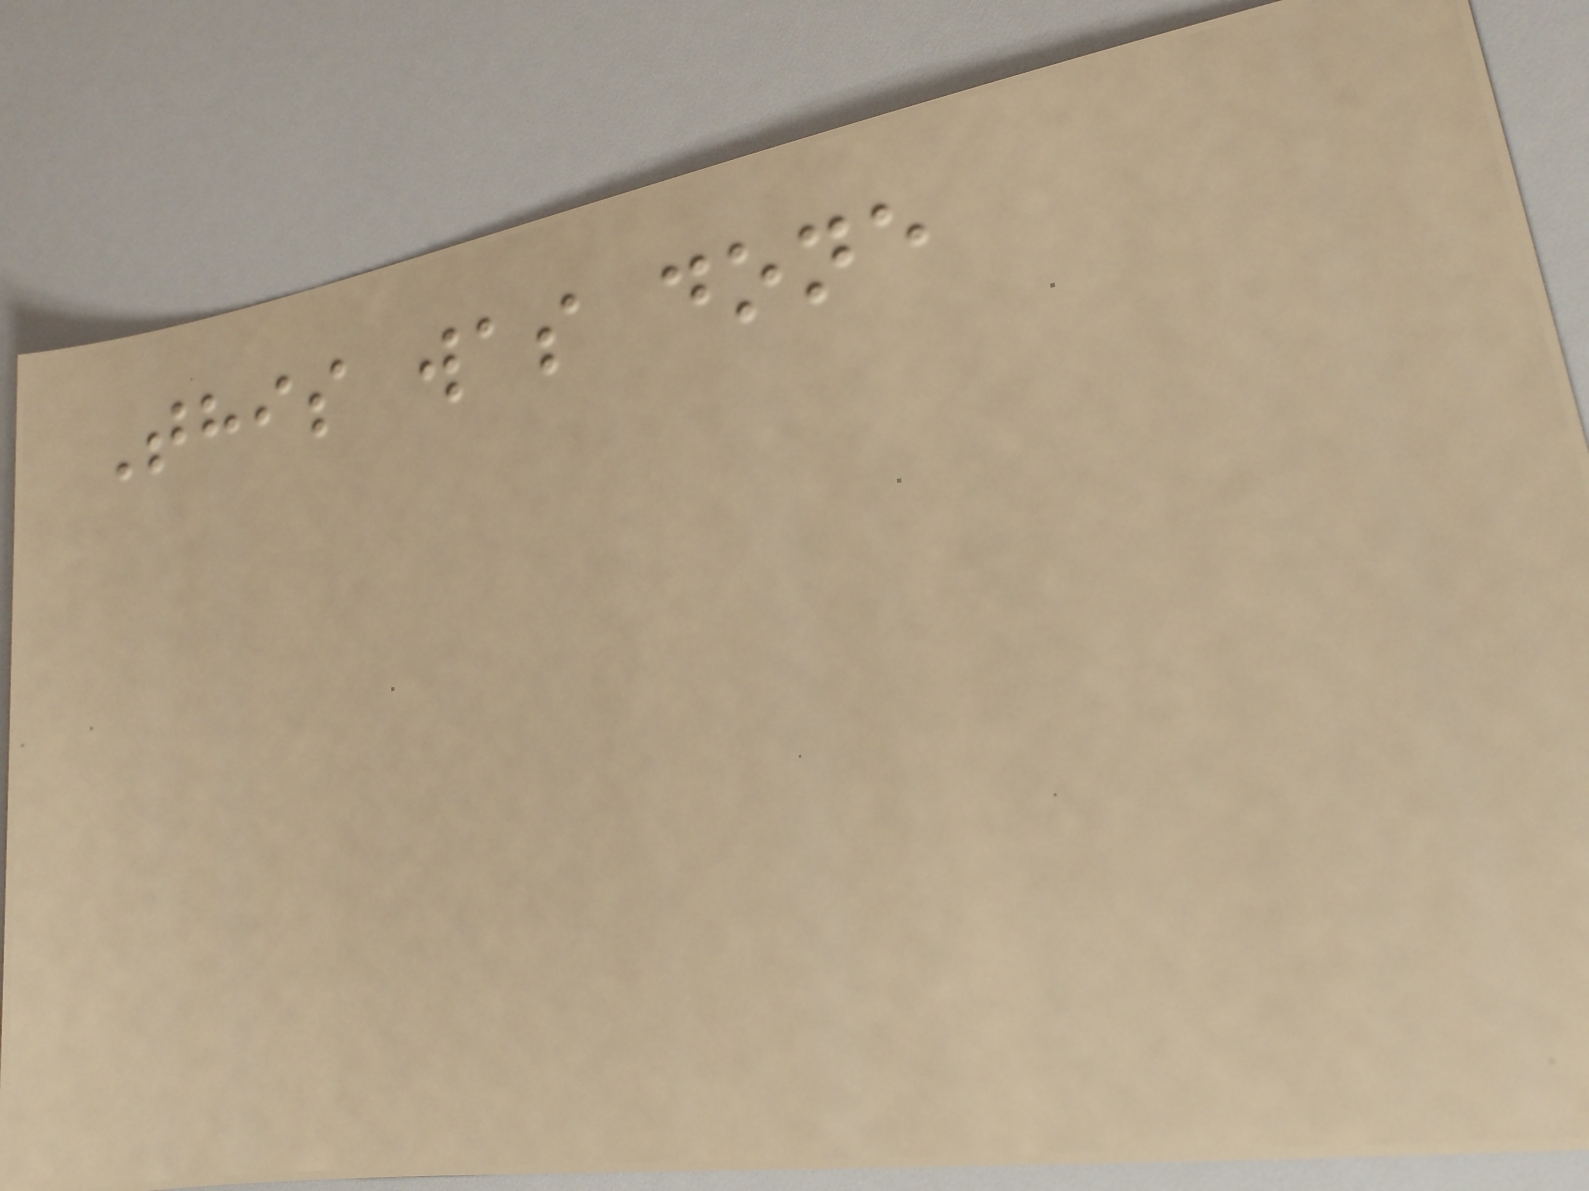This was done
